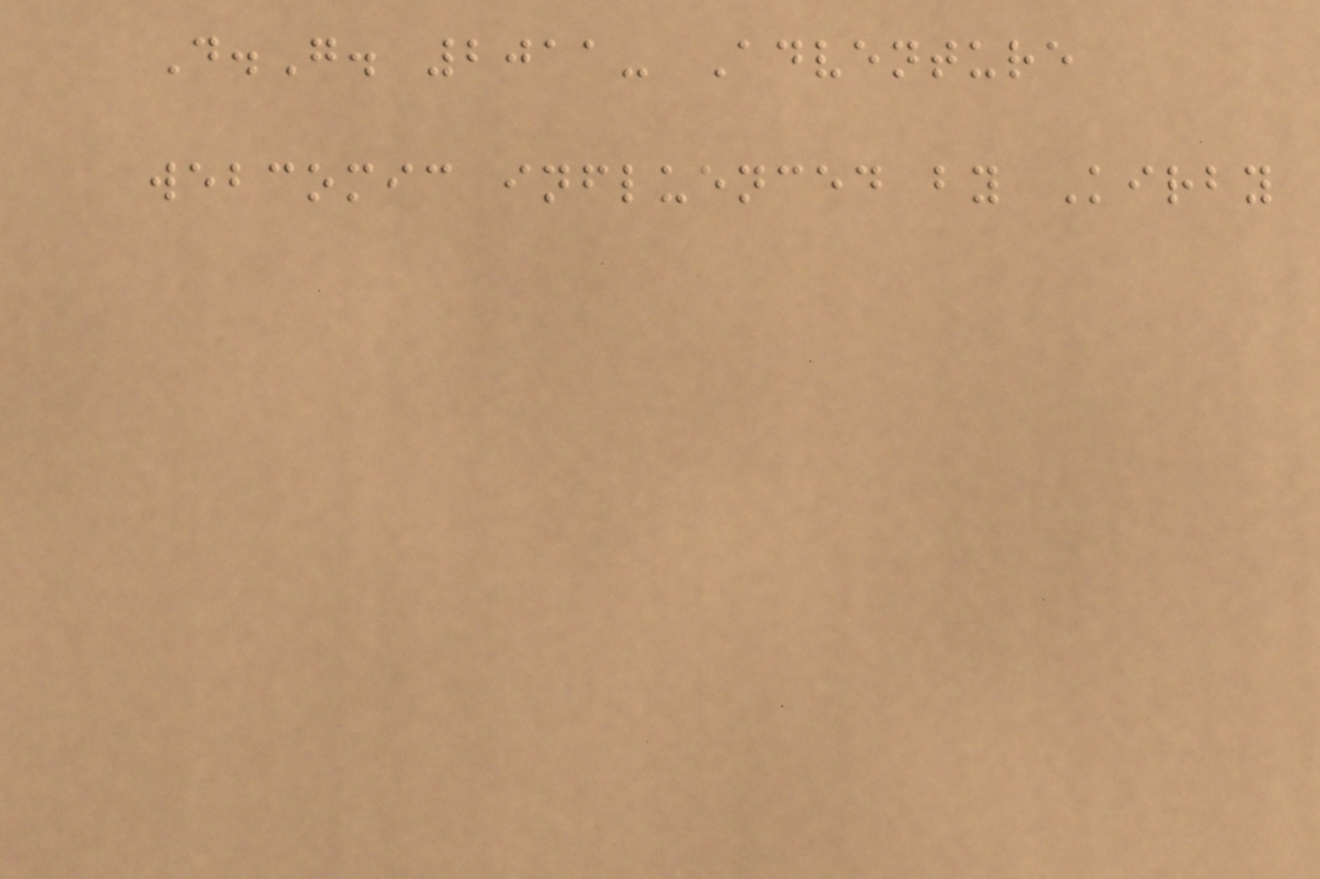D.G. 2011- Adventure
webcomic influenced by Kirby
